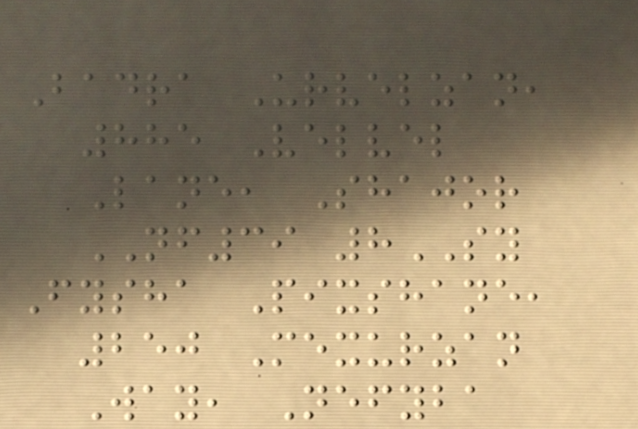Badra Urvelzan,
885 Velvel
Lane, Shajor
NF39 8SY
Fysha Pixshane,
250 Mexurzan
Way, Nefyba
